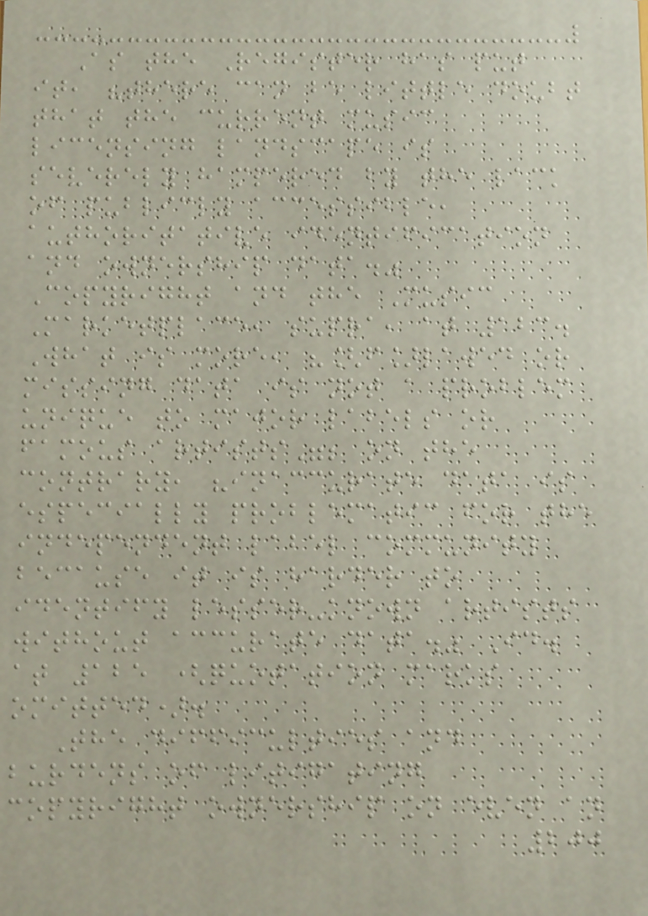As the Register has put
it, "there can be little doubt
that the current music
licensing landscape is
severely hampered by the lack
of publicly accessible,
authoritative identification
and ownership data."
Copyright and the Music
Marketplace, supra, at 123.
What is more, "[f]lawed or
missing data is not a problem
unique to major labels or
famous artists"; on the
contrary, "inaccurate data is
especially problematic for the
independent label community
because it is harder to
identify lesser-known artists
without accurate data." Id.
at 125 (quotation marks
omitted).
The difficulties and
burdens of litigating
copyright ownership on even an
200
